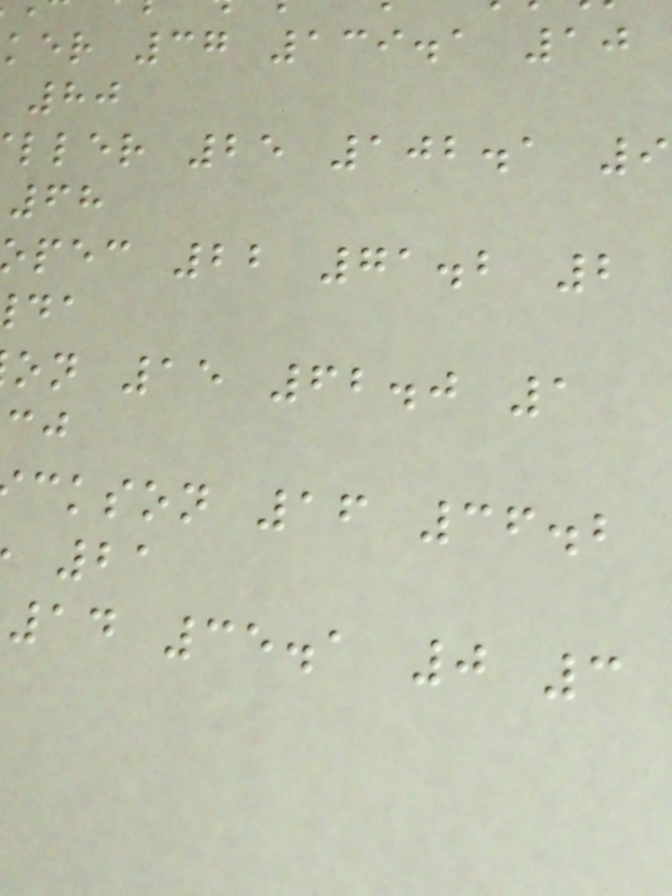ker 37 139.1 10
ller 25 102.1 9
pec 22 71.2 2
on 15 62.0 1
ckson 16 36.2
14 35.1 0 3
